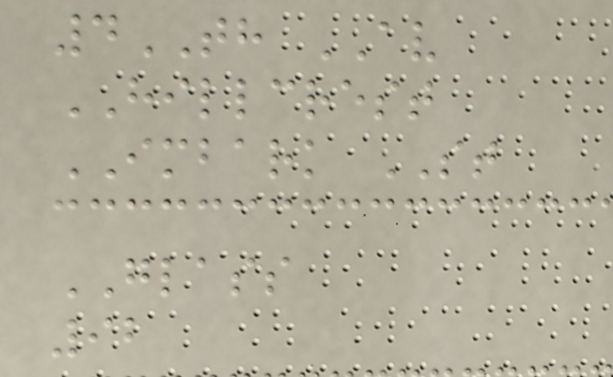4TH AV
HILLCREST
IMBARK ST
GLASS
92
